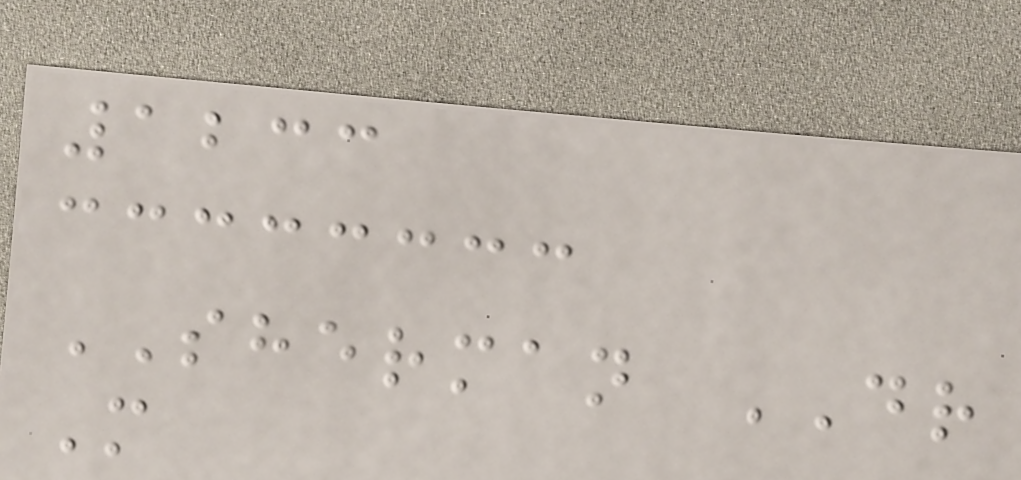1233
SHERMAN DR
M
